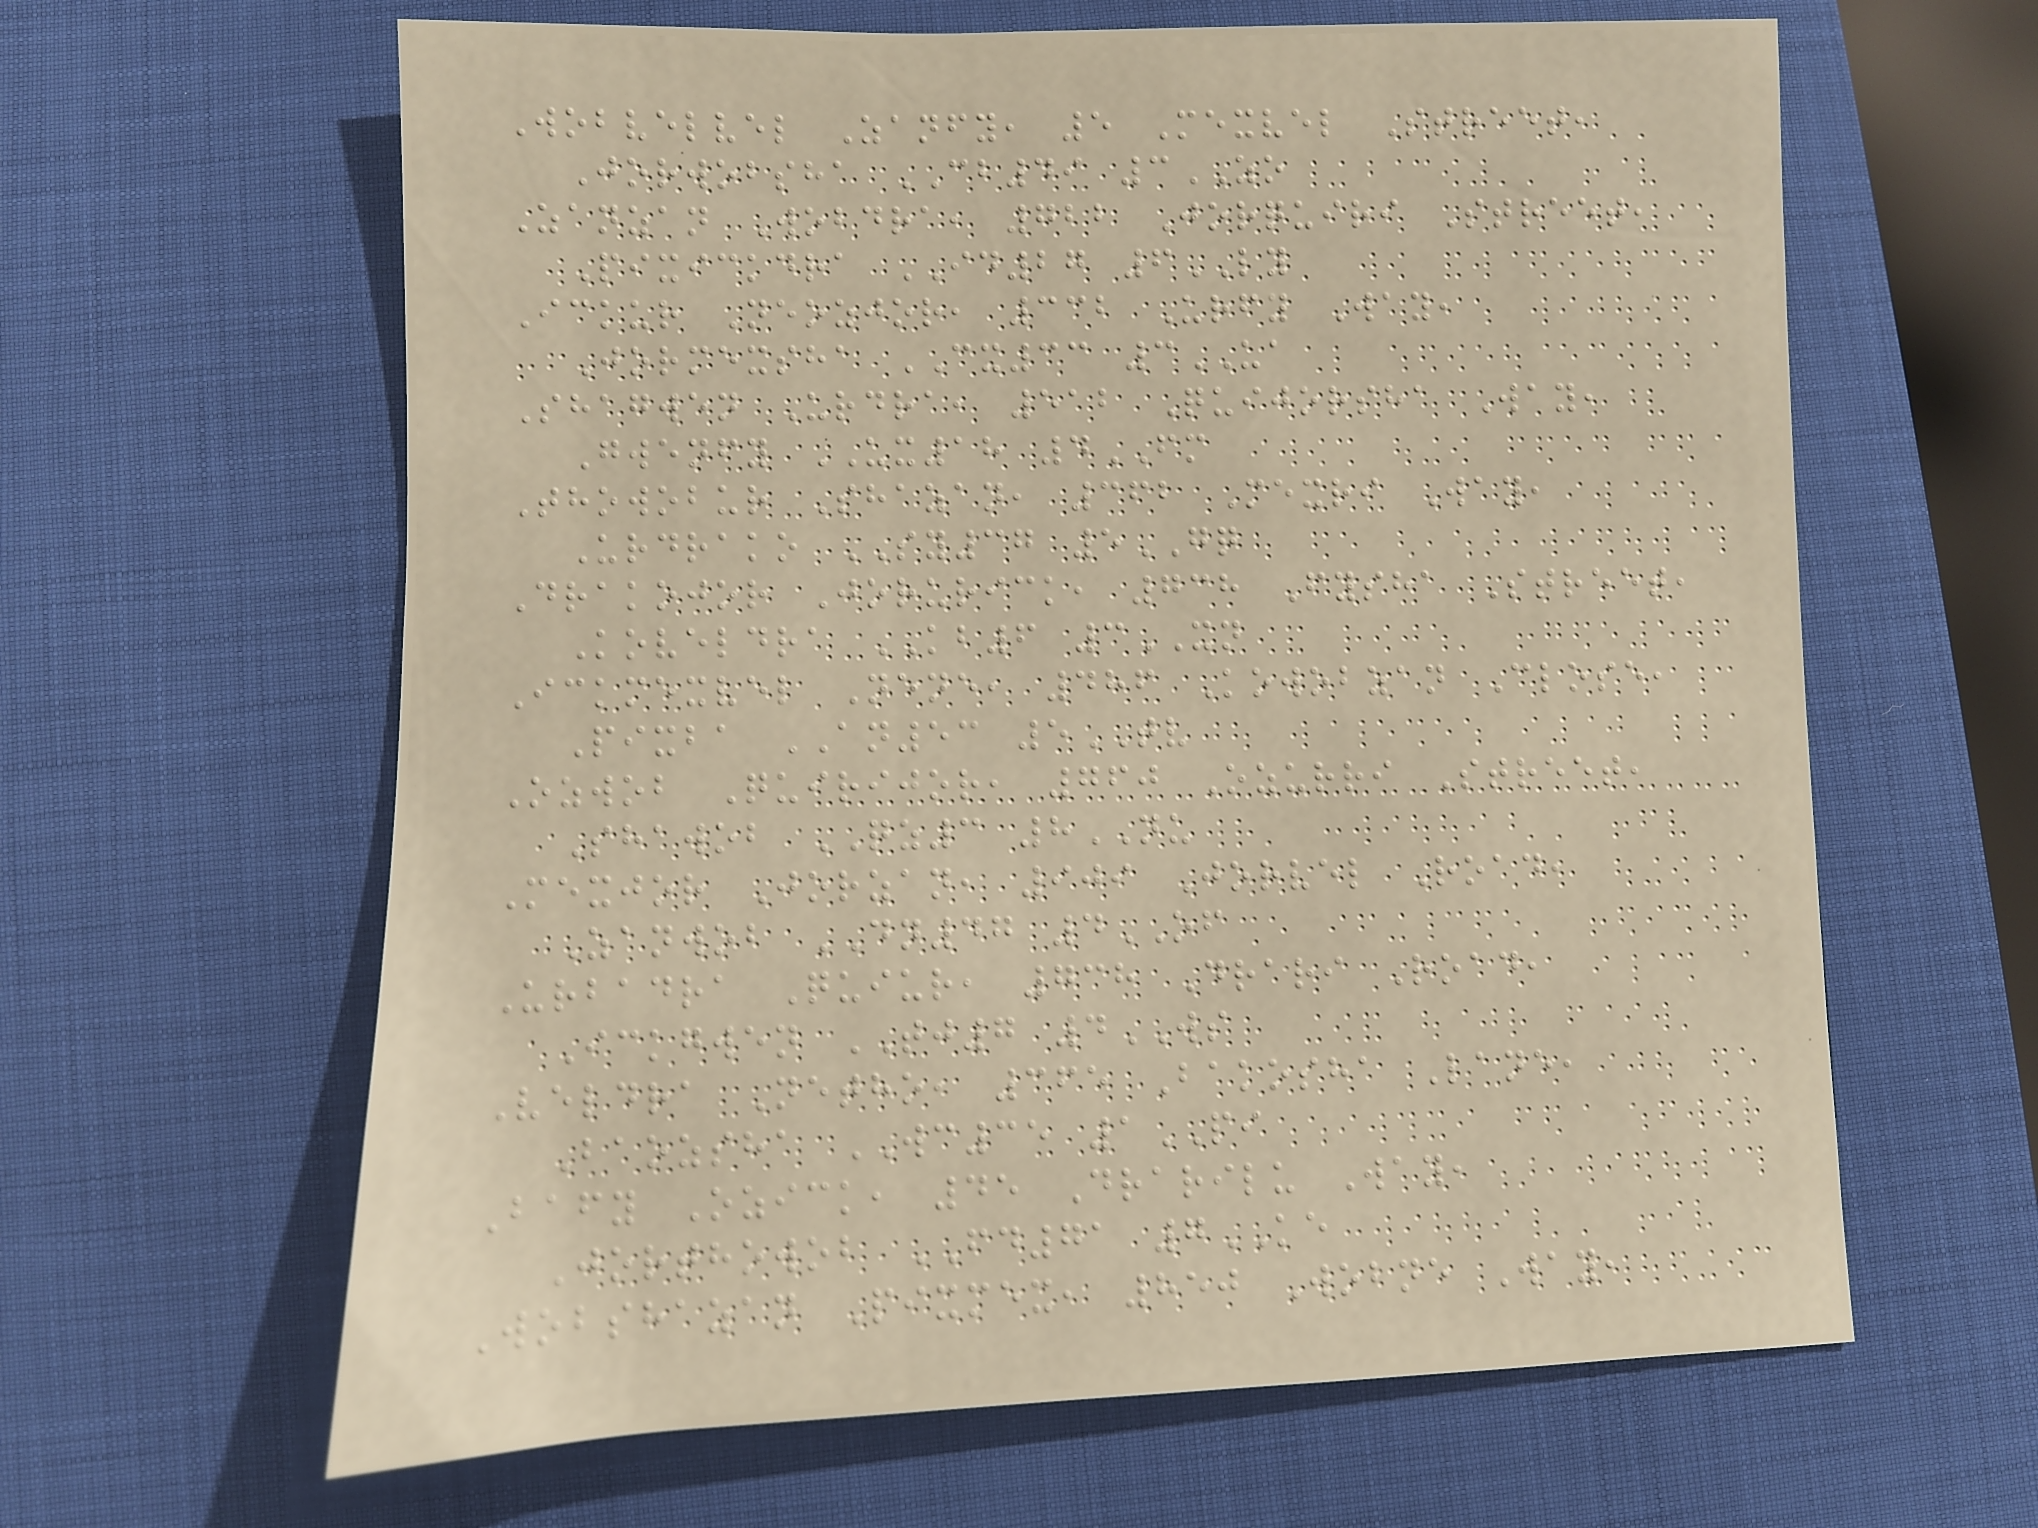Wobvelvel Zanfy, 5 Mexvel Street,
Jorwobsha CB49 3ZO
Zanzan Wobdra, 722 Jorquiri Street,
Pixickdra ID27 6LY
Ickur Neozjor, 332 Urfy Way,
Jormexsha CX33 3UA
Shagwen Urdra, 512 Quijorsha Way,
Gwenfy UX18 4FM
Thowobur Shazan, 362 Mexri Way,
Urdrako SY37 5GQ
Drakojor Jorurick, 738 Fysha Street,
Koveldra KB6 3XN
Ickmexvel Nene, 486 Kowobzan Close,
Pixba AN53 5TV
Ozwob Quirijor, 760 Ozurri Street,
Shawob QZ3 8NU
Mexjor Jorzan, 909 Jorvel Road,
Zanwob DN47 4OF
Urbadra Quiur, 738 Drari Road,
Ickgwen TJ7 4WS
Veldra Netho, 365 Bakosha Lane,
Baozsha WC35 1PI
Bafy Ozick, 45 Drarilu Way,
Jorthowob FD71 7KE
Wobshazan Pixmex, 850 Wobne Way,
